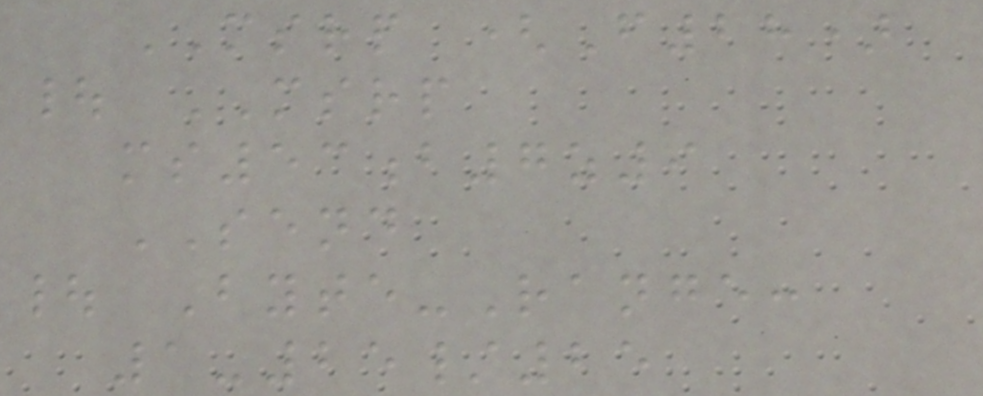MSRP (F28)
| MSRP
ms53b7z9
SEND
| Byte-Range:
1-25/25
